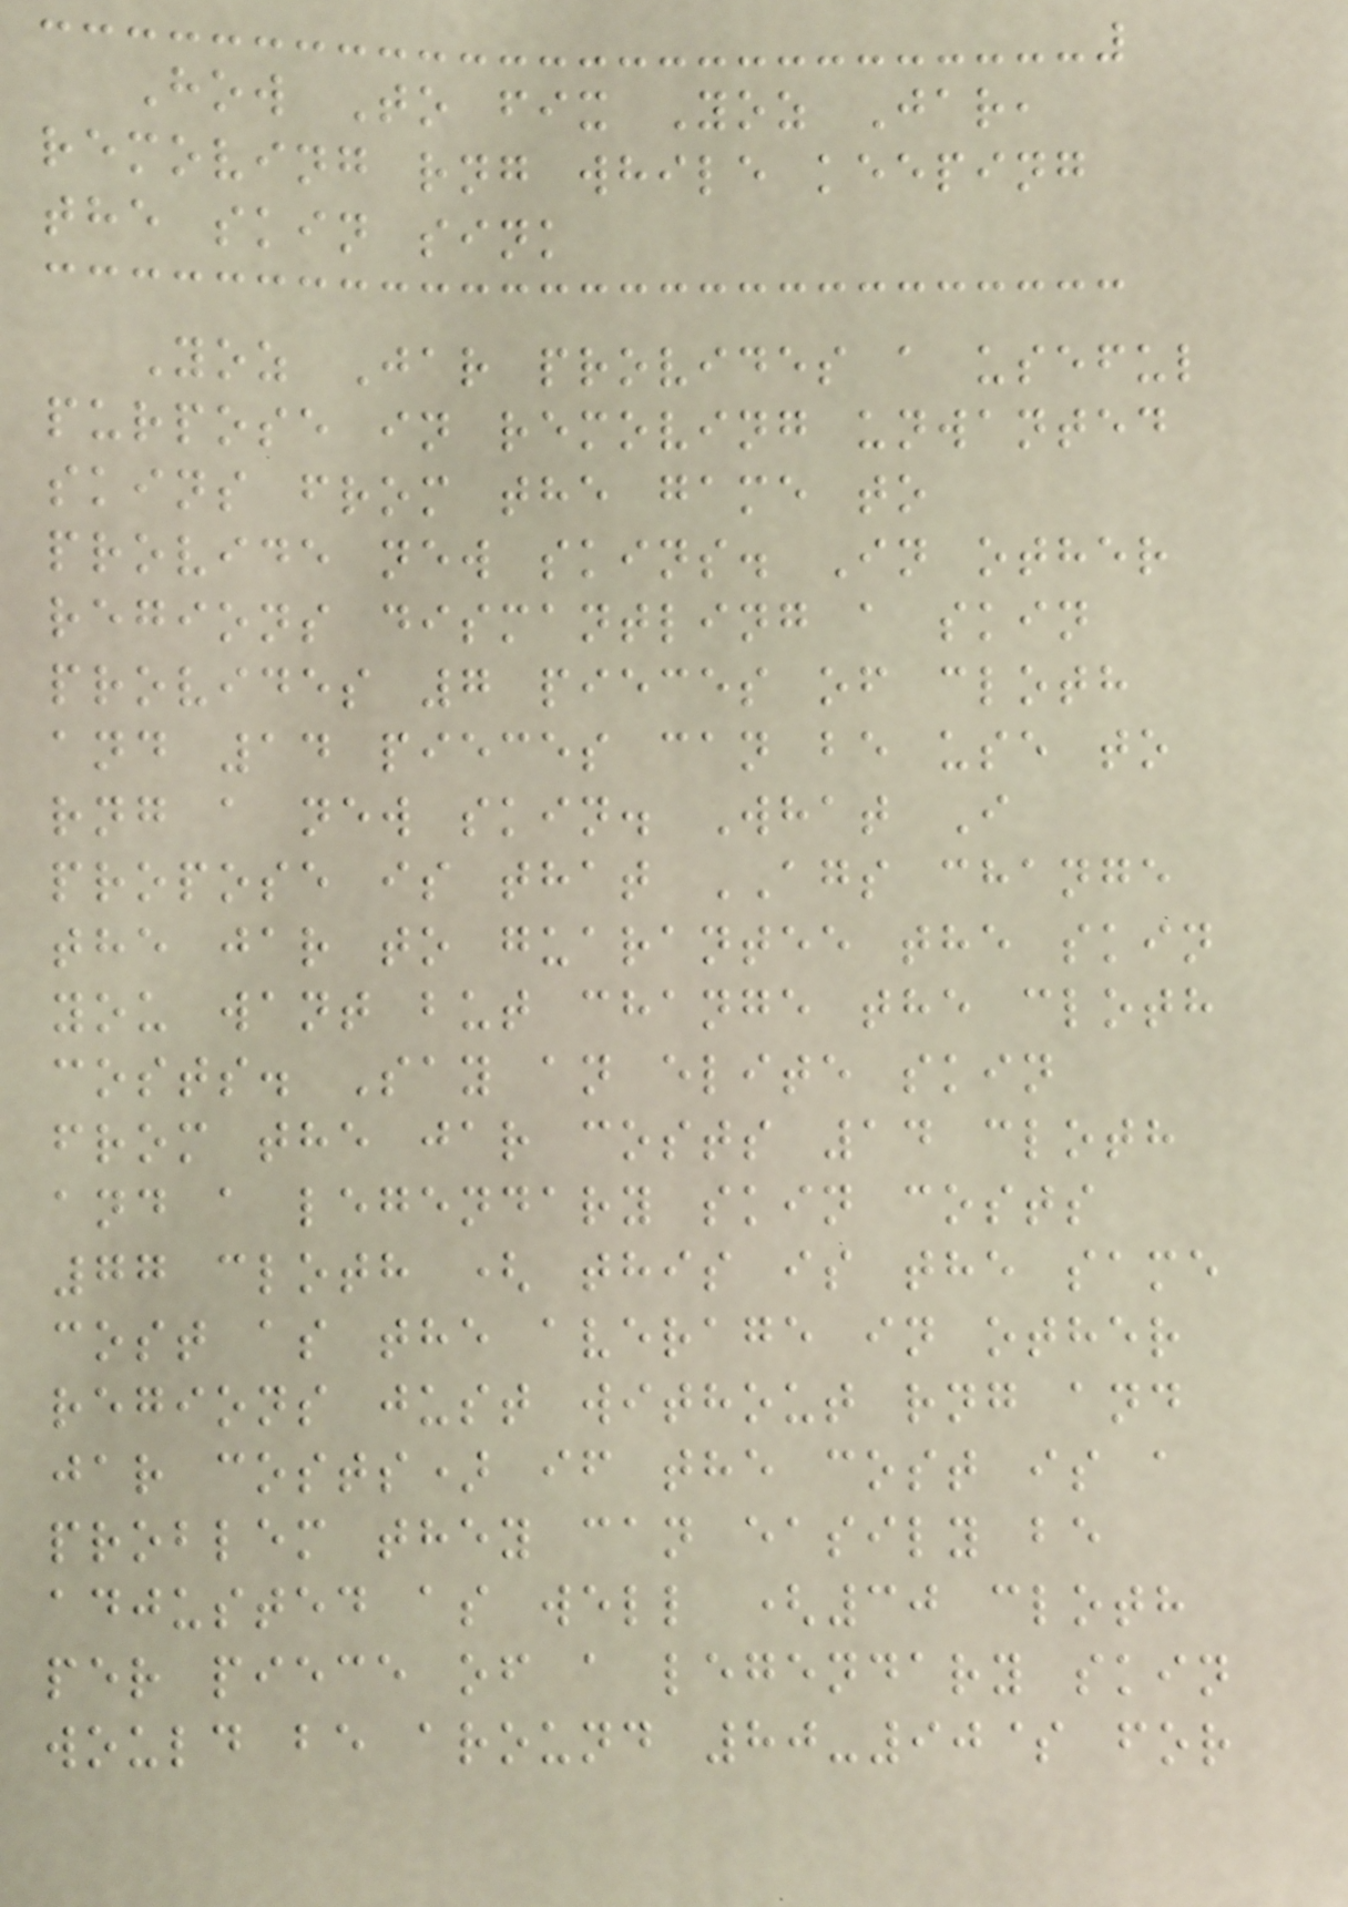How To fix Yoz Jar,
removing rng while keeping
the skin sink
Yoz Jar provides a useful
purpose in removing unwanted
skins from the game to
provide new skins. In other
regions dismantling a skin
provides 7 pieces of cloth
and 14 pieces can be use to
rng a new skin. What I
propose is that AGS change
the jar to guarantee the skin
you want but change the cloth
costs. Say an elite skin
from the jar costs 14 cloth
and a legendary skin costs
77 cloth ( this is the same
cost as the average in other
regions just without rng and
jar costs) if the cost is a
problem they can easily be
adjusted as well (30 cloth
per piece of a legendary skin
would be around 80-90$ for
